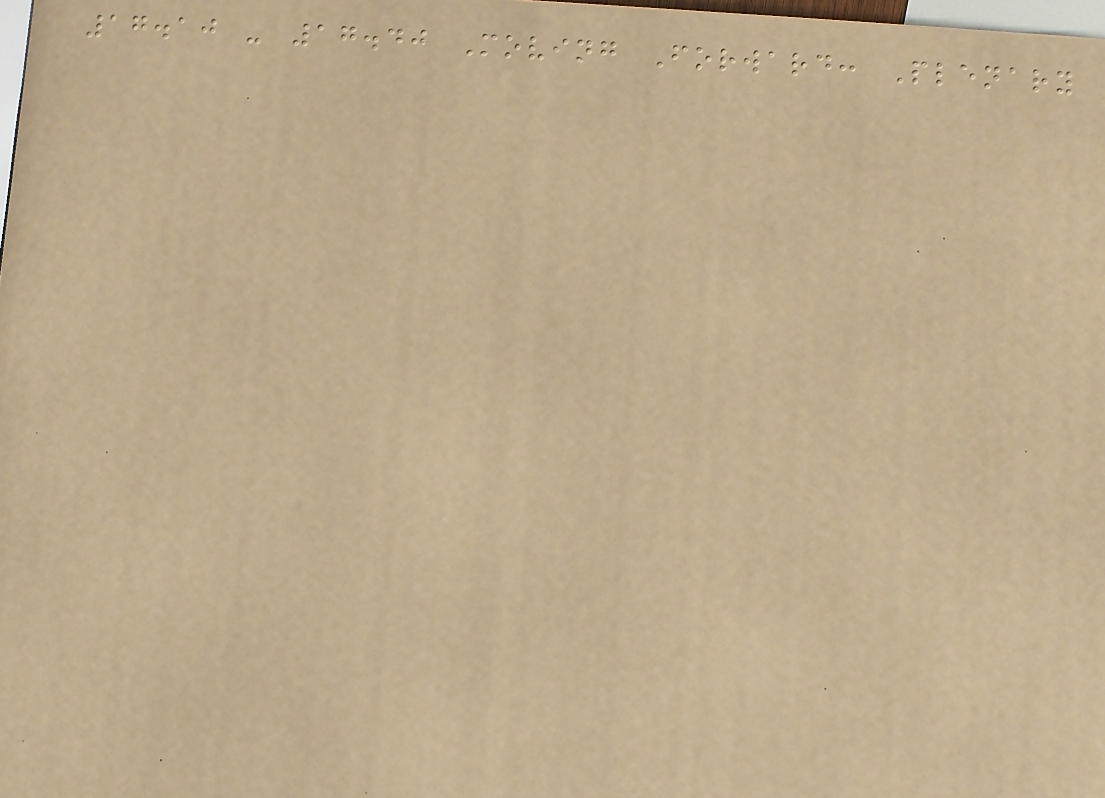17.10 - 17.40 Moving Forward: Plenary
